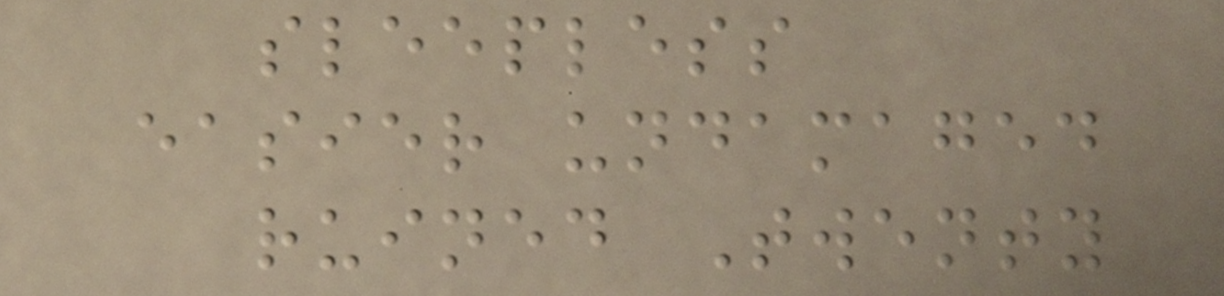sleepless
easier undamaged
ruined Twenty
